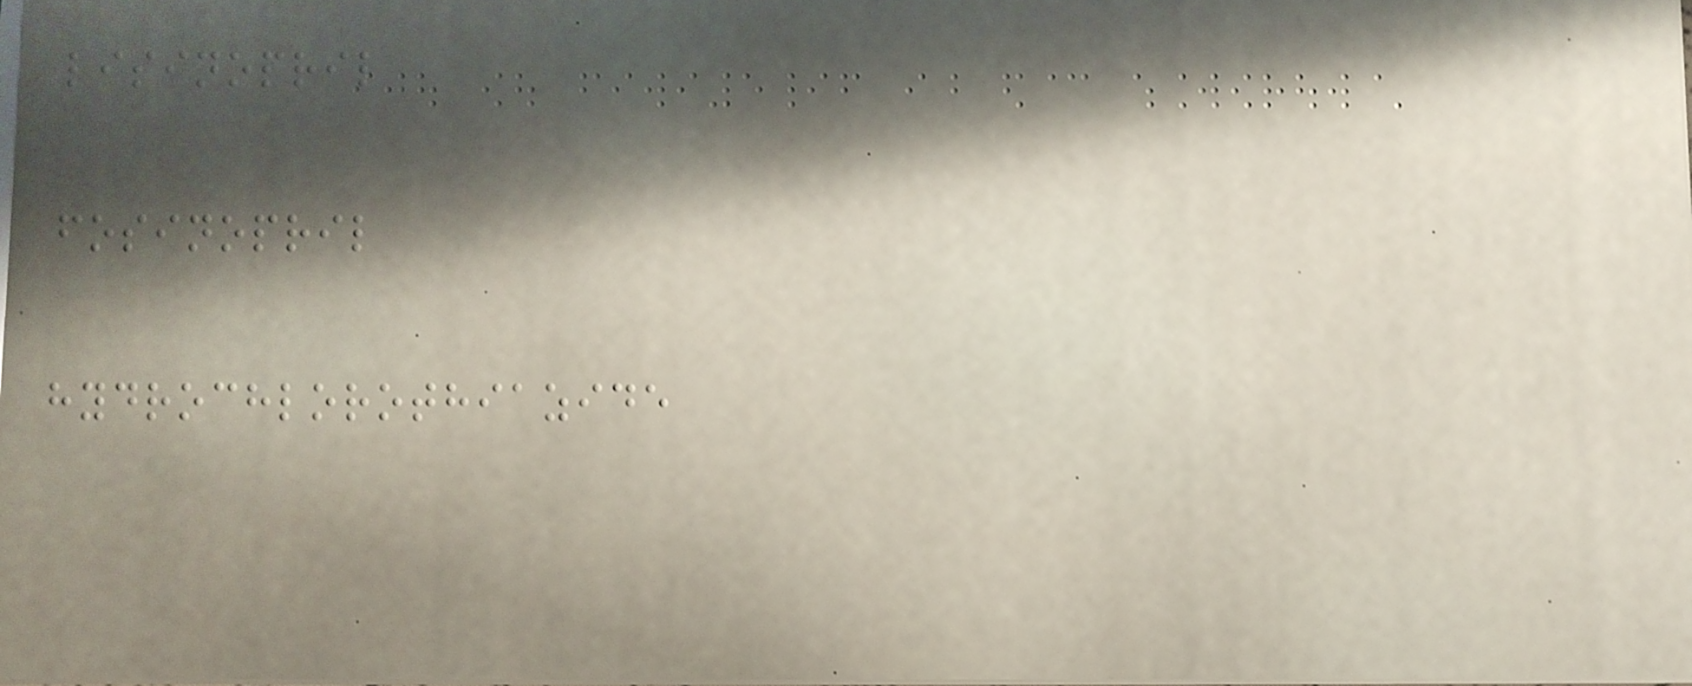lisinopril
fosinopril
hydrochlorothiazide
